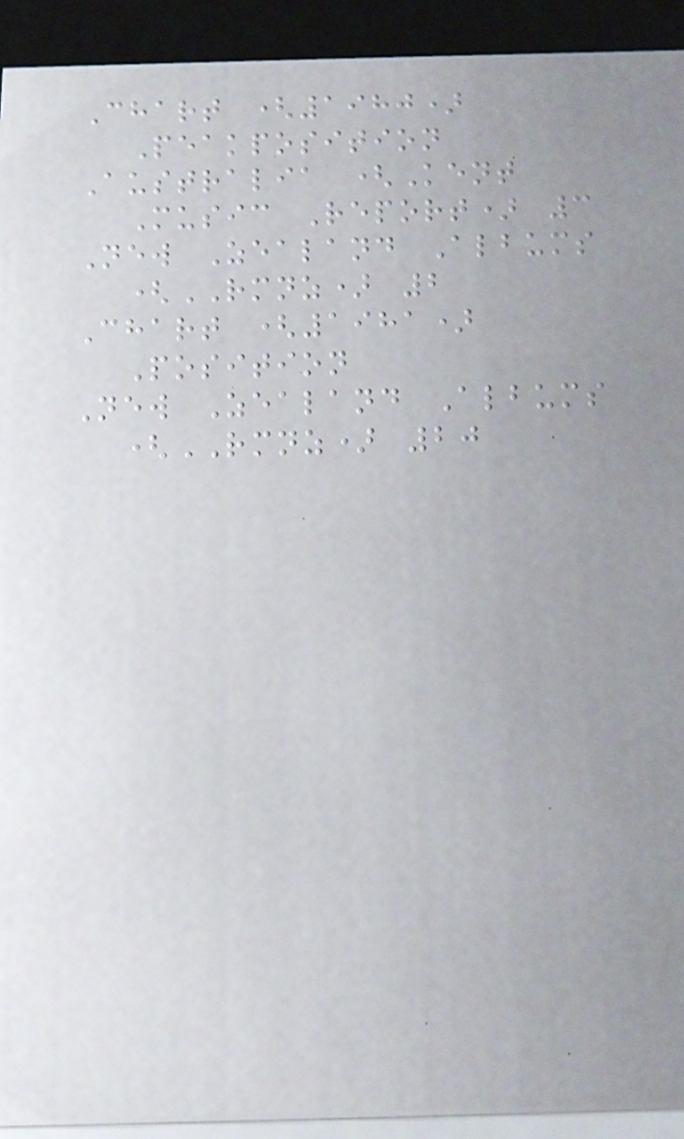Chart (1980)
Peakposition
Australia (Kent
Music Report) 3
New Zealand Albums
(RMNZ) 2
Chart (1981)
Position
New Zealand Albums
(RMNZ) 20
